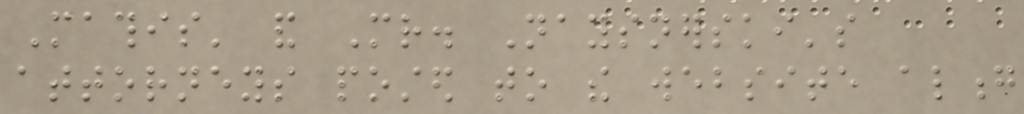Mathis' and Mr. Naysnerski's
attorneys posted to the website along
